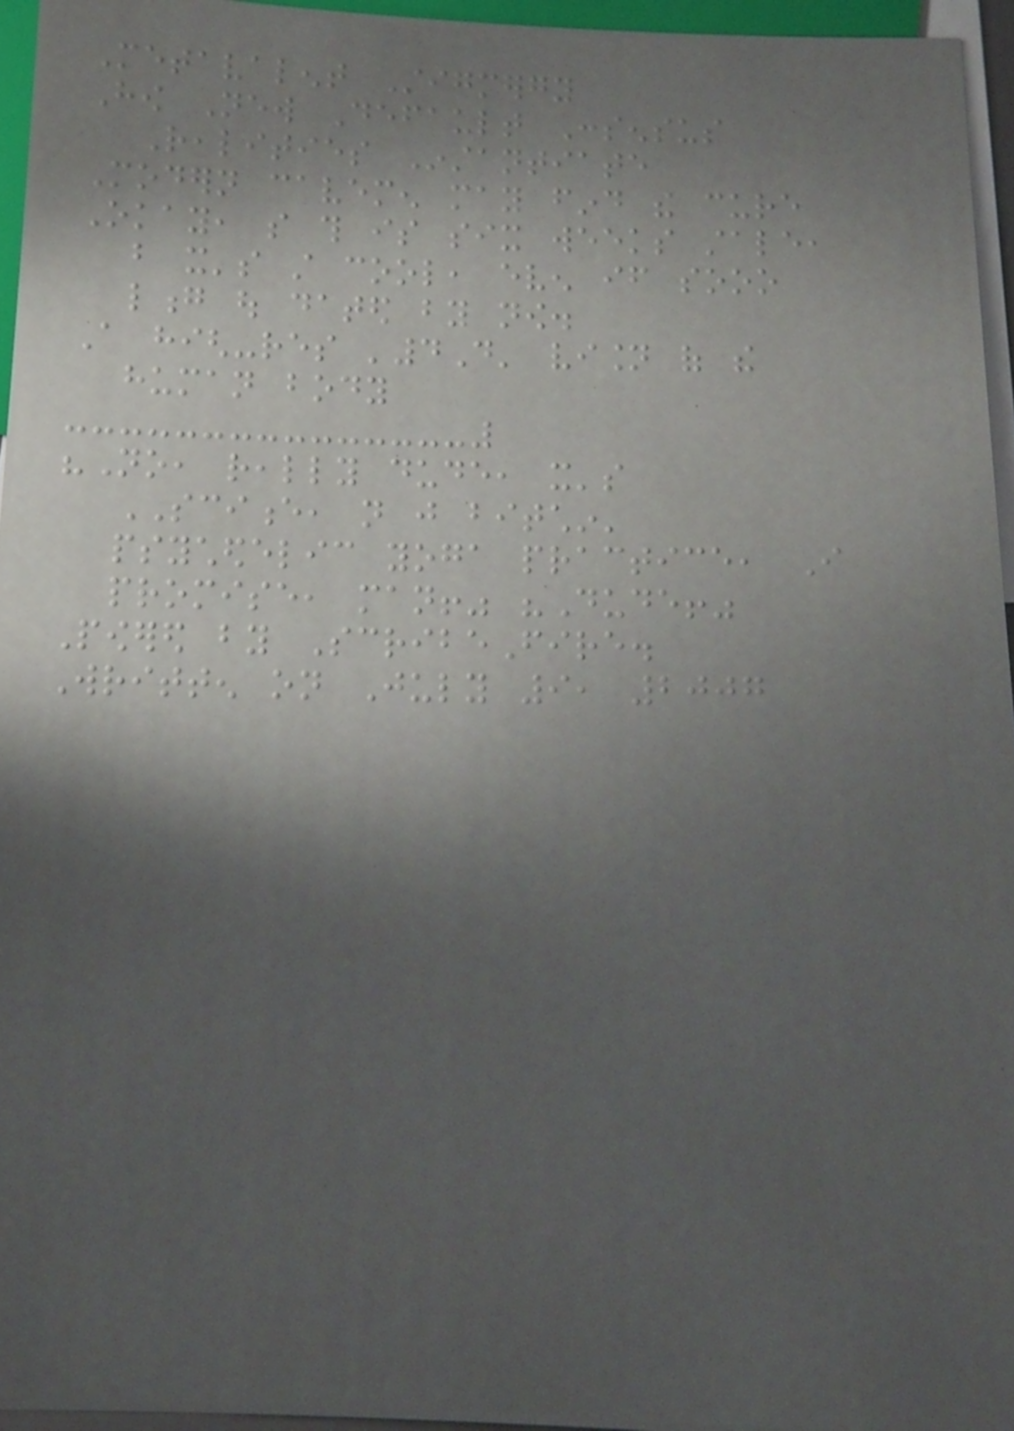Metavalent Stigmergy
How New Default Consensus
Realities Instantiate
Modern cavemen may find the cure
Okay, so this is six weeks stale,
but it's still cool, even if sooo
long out dated by now.
A high-res '4D' vision of the
human body
"No, really dude, it's
SCIENCE, not just bitchin'
psychedelic yoga practice, I
promise, man!" "Dude!"
Powered by ScribeFire.
Written on July 9, 2007
